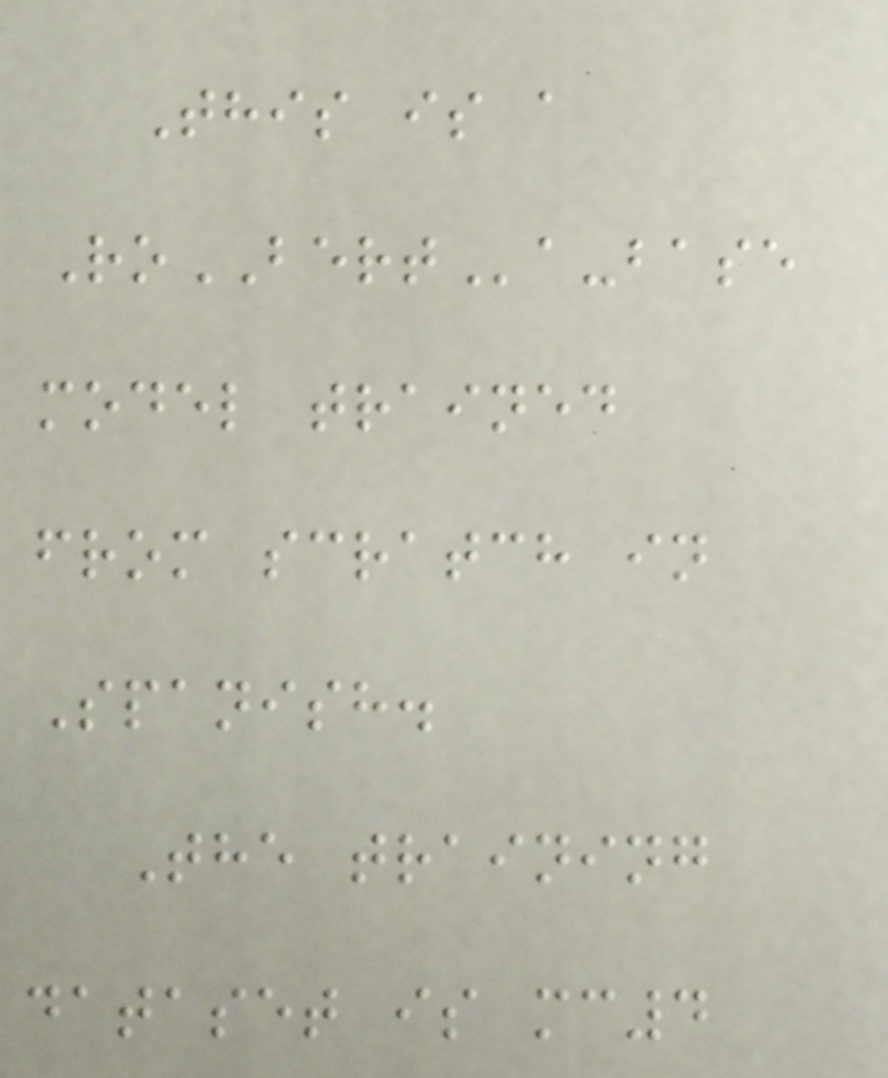This is a
RoBERTa-base
model trained
from scratch in
Spanish.
The training
dataset is mc4
